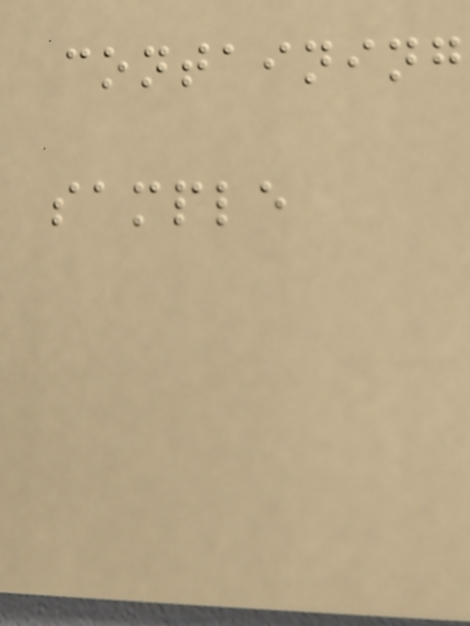containing
sample
